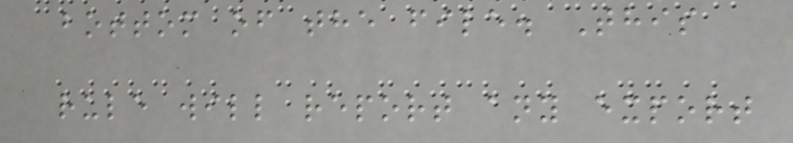bottom of the file. This
rule will report any export
